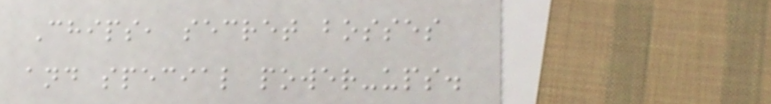Chips, secret bosses
and special power-ups.
